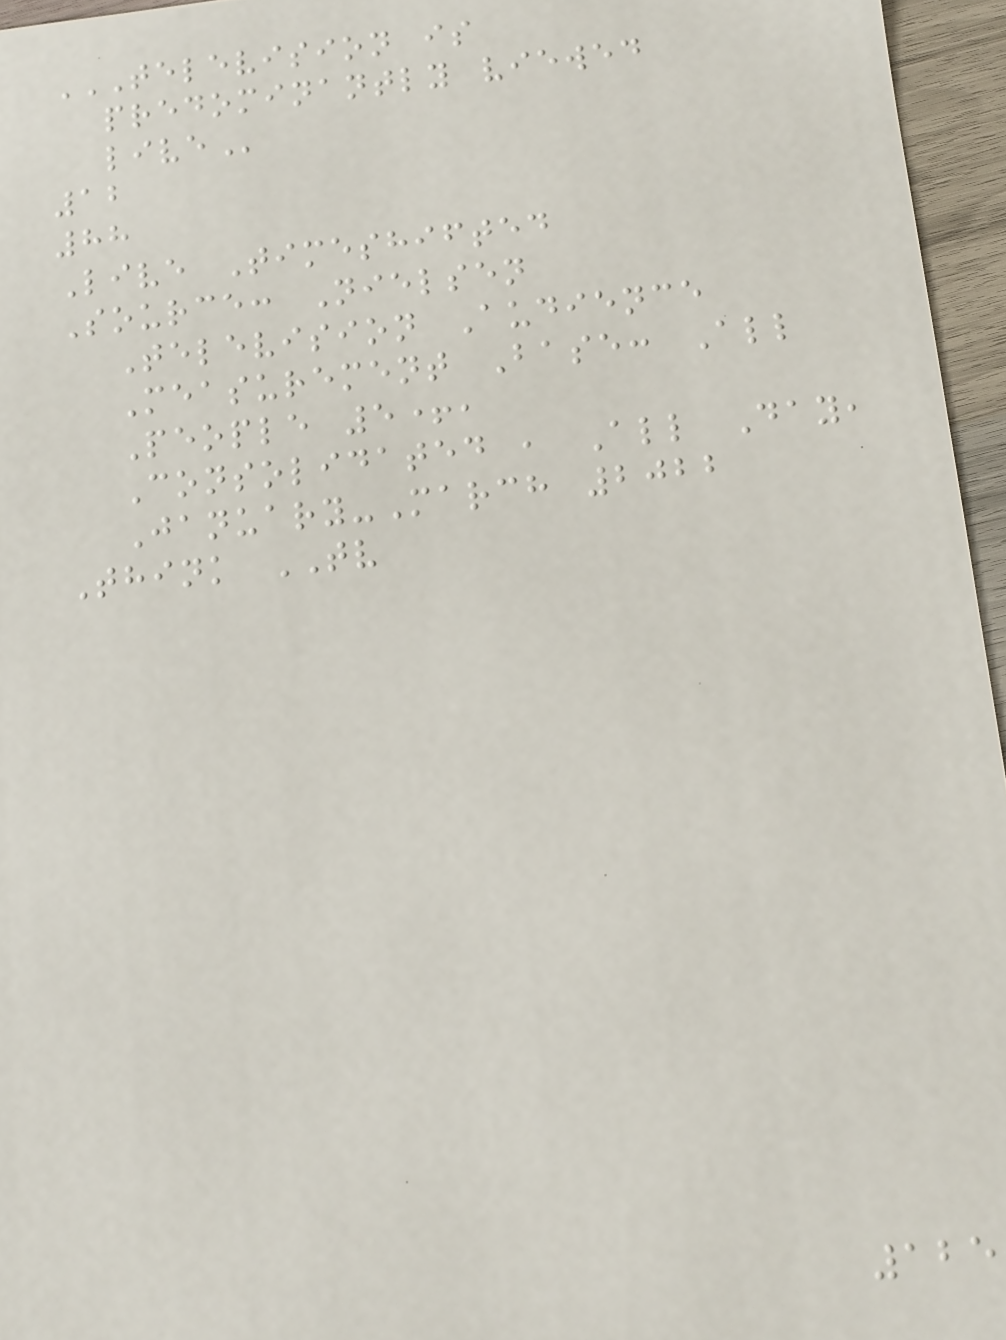TELEVISION IS
PREDOMINANTLY VIEWED
LIVE
12
88
Live Timeshifted
Source: Nielsen
Television Audience
Measurement Base: All
People 5+,
Consolidated , All Day,
January-March 2022
Think TV
125
